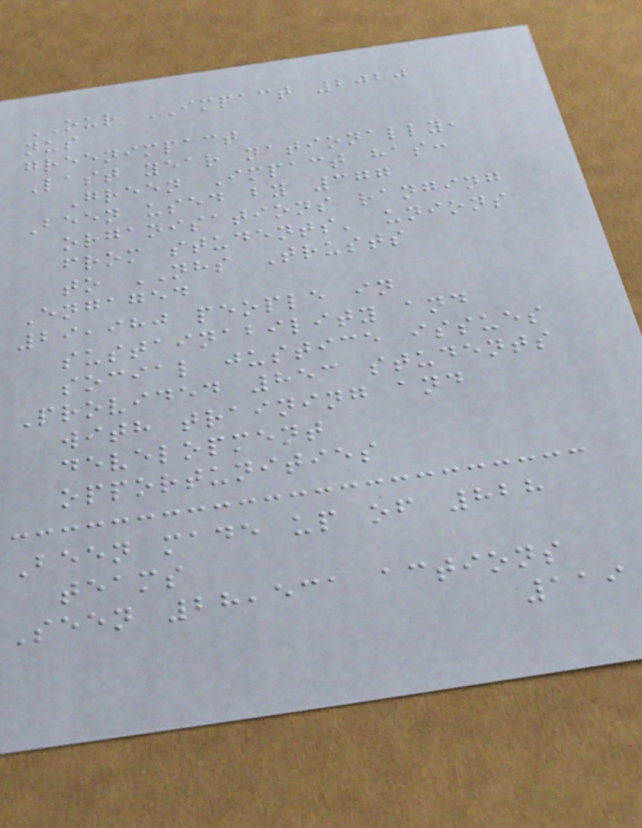OUR IMPACT 2020
nus
greenimpact
Last year nationally,
Green Impact has:
Been used by 377
organisations ranging
from students' unions
to NHS Trusts
Engaged
29,980 people in
sustainability and
social justice issues
Provided 853 students
with training and
development
opportunities
Been made up of 828
teams
Seen 28,531 actions
119
